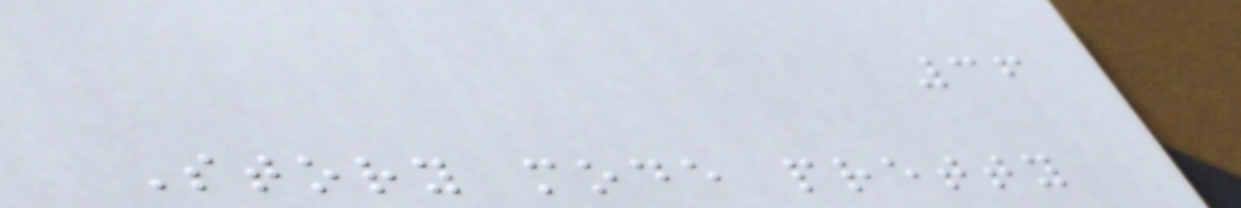36
Story mode pretty
